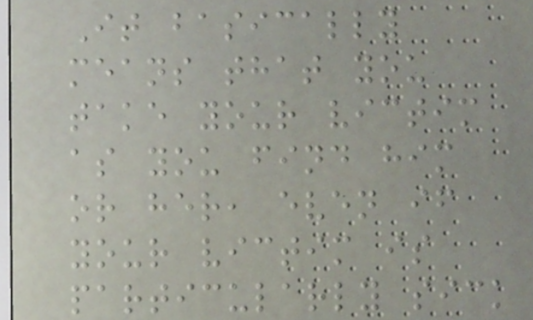It basically
means that you
take your victim
as you find him
or her, even if
your victim is
particularly sick
